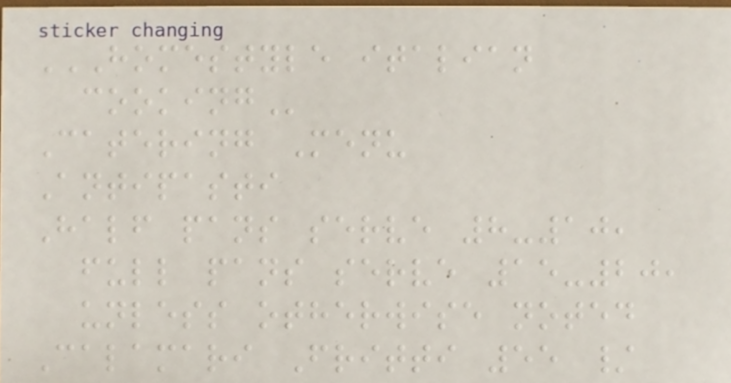HOMESTYLE ITALIAN
COOKING
Catering Menu
Antipasti
Half pans serve 8-10,
full pans serve 15-20,
unless otherwise noted
Calamari Fritti 55 /
